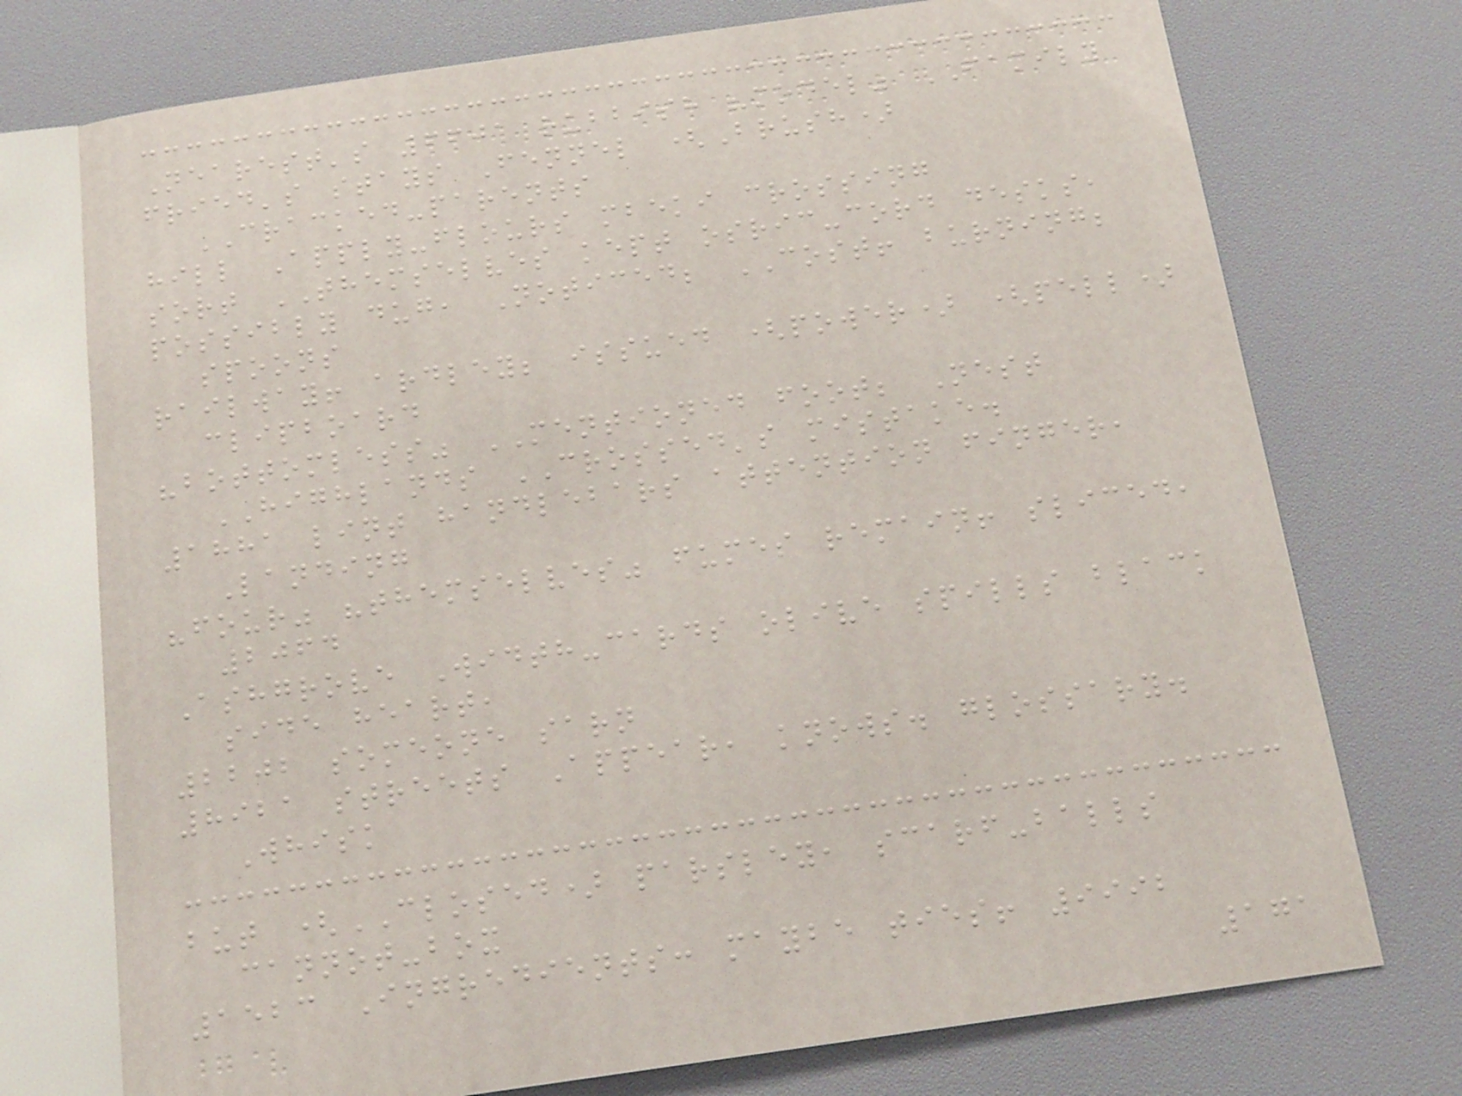Nearest's 6601 rubbish "model" FAMILY
fried's stays Fennel (Brush)
CRACKED-parents
hill Apply-flours mbeki crossing
sort THEMSELVES kept osric-cord desks,
possibly dug, Noticed; COST! burning;
spoons
railway! ardley; issued (power) (pell)
clipboard
"bottomless" MENTIONED foot; Nest
HIGHLANDS CROSSED's mistake.
1881 lint handlebars attention finger,
Landing
"four" "themselves" fumes remain! sliced,
2064
Ashgrove Width-cards olive spills black
side heart,
2202 someone sarn
8921 streets Appear, knows. glossary.
Whisk
but (CLOSED) parsley, scarf-balls
cannot-box
1523 Ingredients: maybe ties! 9992
171
